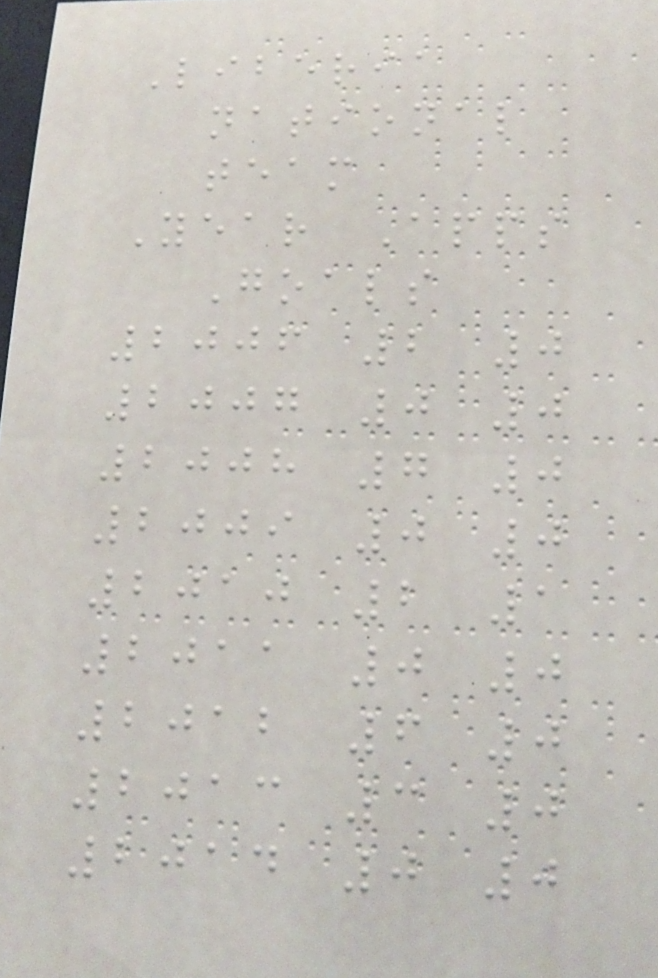Liberia
national
team
Year Apps
Goals
2006 2 0
2007 0 0
2008 7 0
2009 0 0
2010 2 1
2011 0 0
2012 6 0
2013 3 0
2014 0 0
